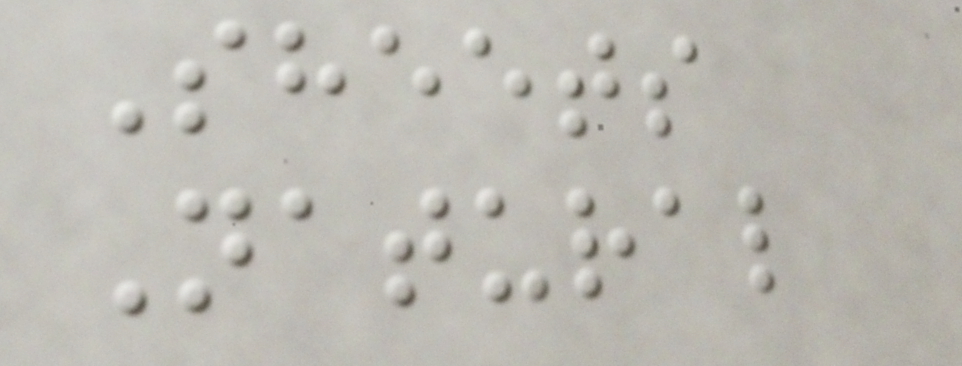Sheets
Natural
